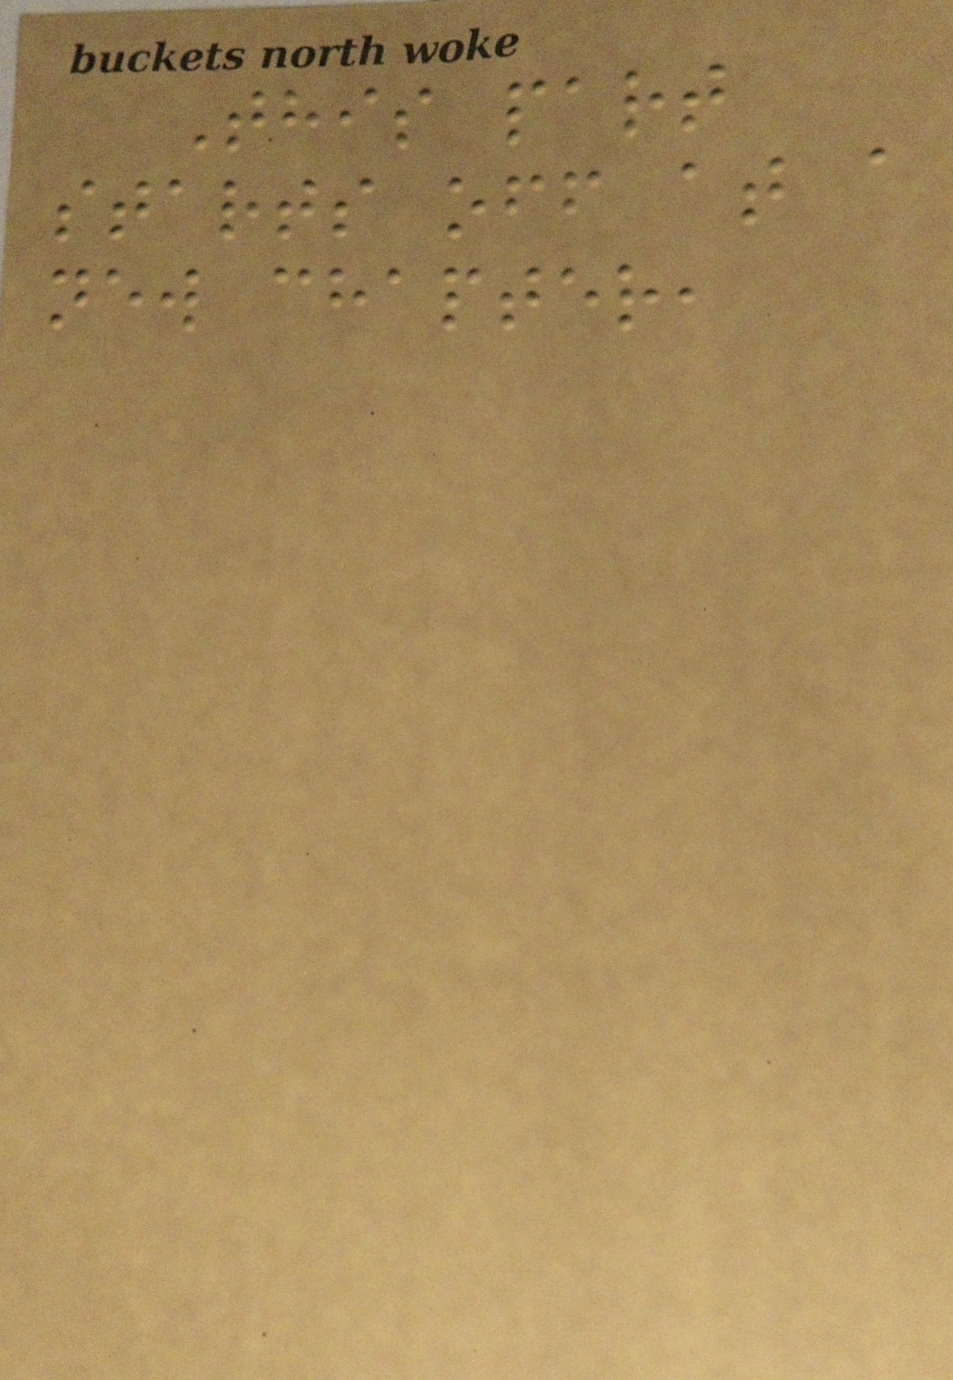This part
starts off at a
new chapter,
